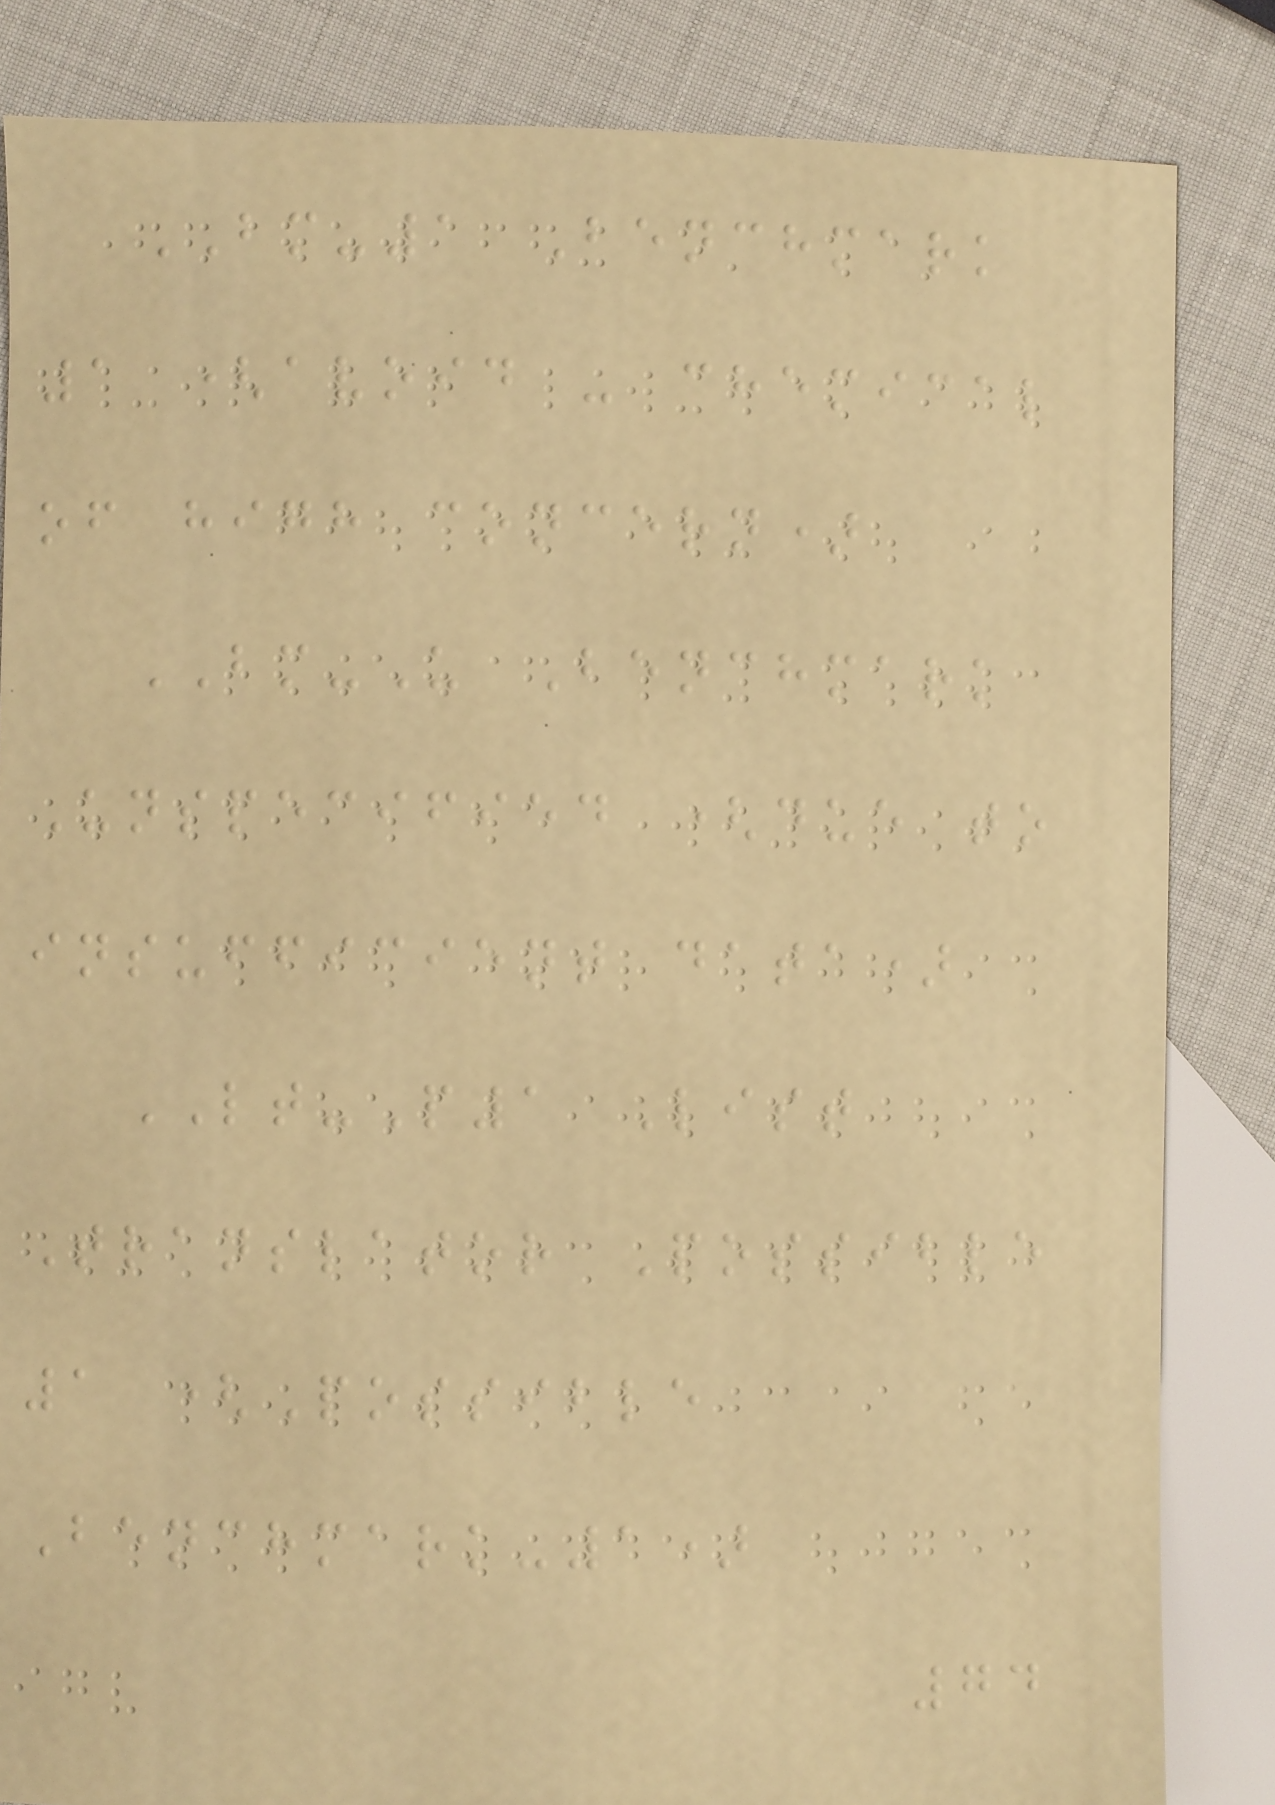BM-1 Benchmark
1 (avoid - chemical
of high concern)
BM-U Benchmark
Unspecified (due to
insufficient data)
LT-P1 List
Translator Possible
1 (Possible
Benchmark-1)
74
